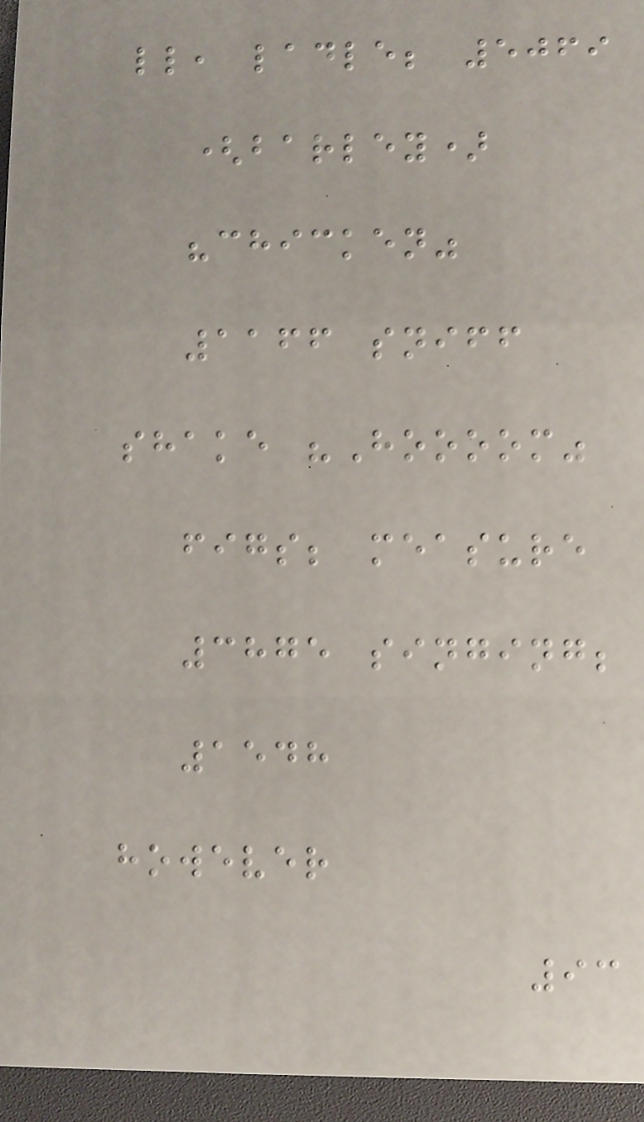ll, ladle; 5069
(barley)
"chicken"
1166 sniff
shake "Hoooom"
figs; measure
3875 singing;
1548
however
93
